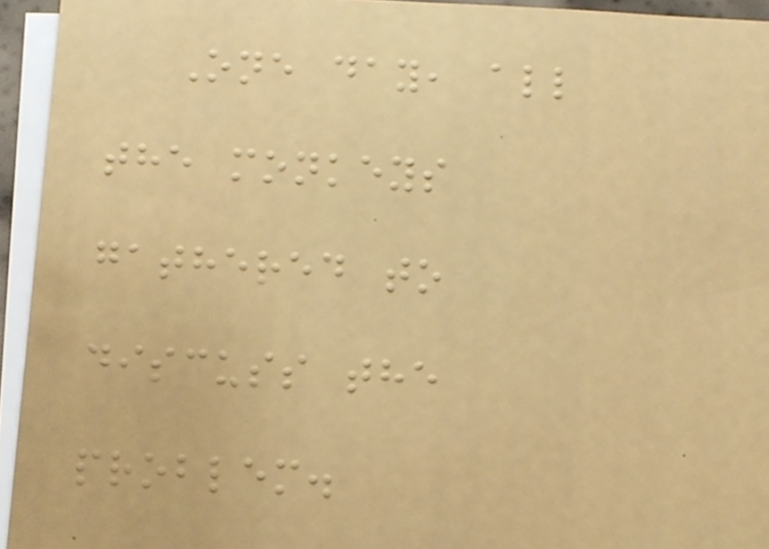One day, all
the monkeys
gathered to
discuss the
problem.
